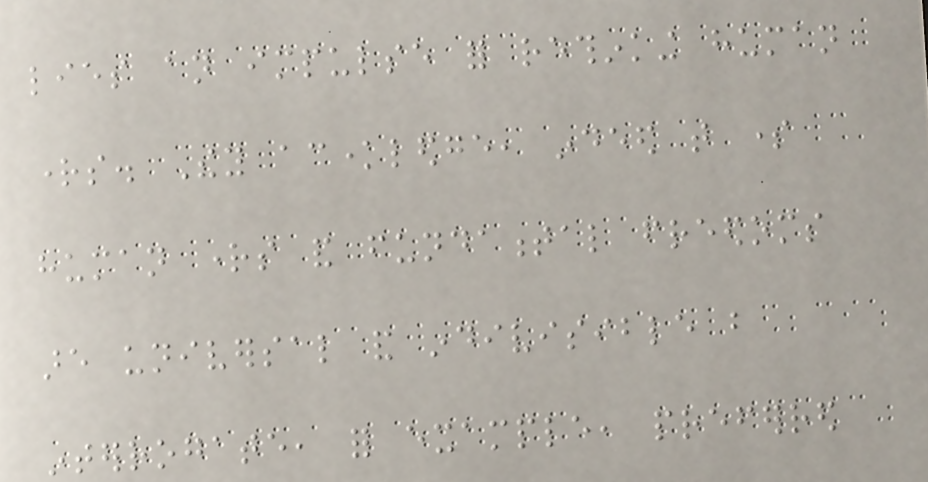lies an impulse for rethinking human
rights. They acknowledge, indeed that some
human rights and fundamental freedoms
are universal and indivisible but
interrogate, for example, preferred
